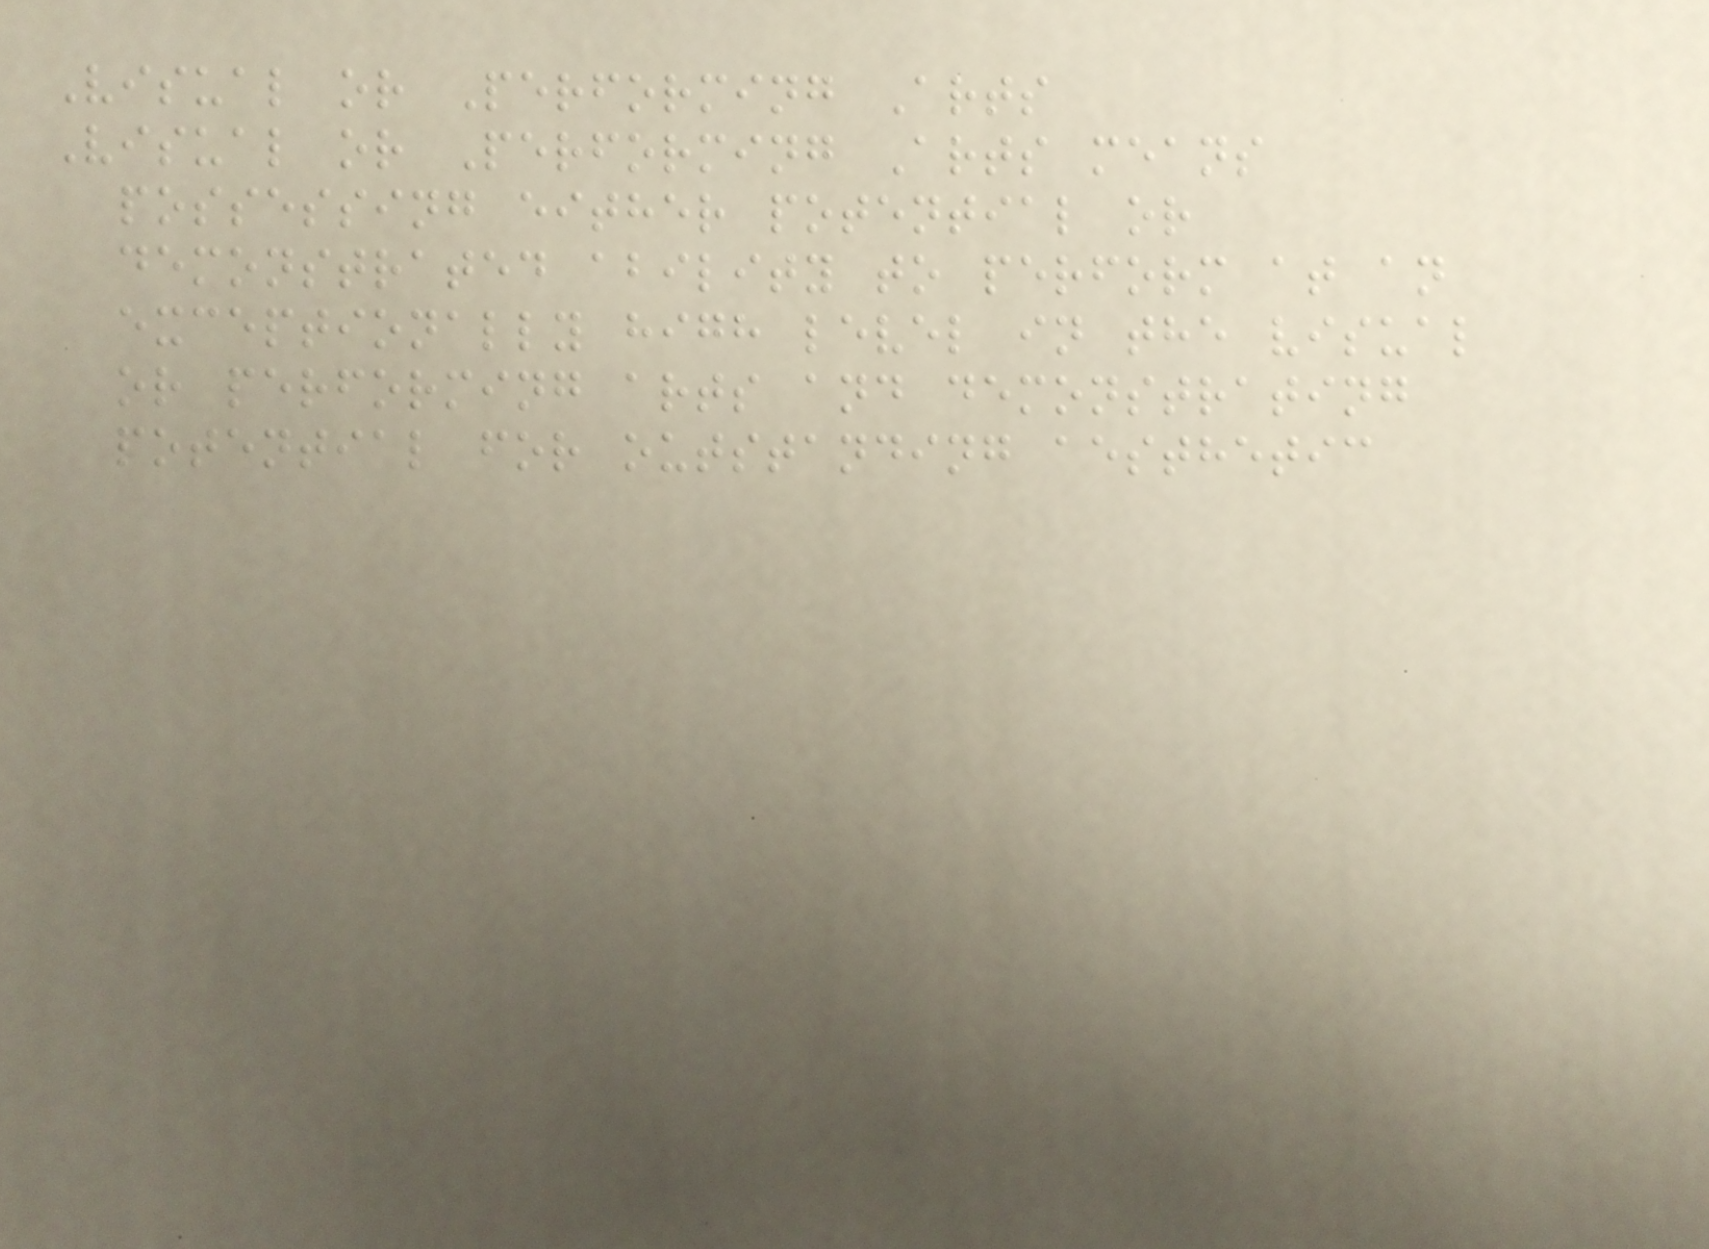Visual or Performing Arts
Visual or Performing Arts means
possessing either potential or
demonstrated ability to perform at an
exceptionally high level in the visual
or performing arts and demonstrating
potential for outstanding aesthetic
